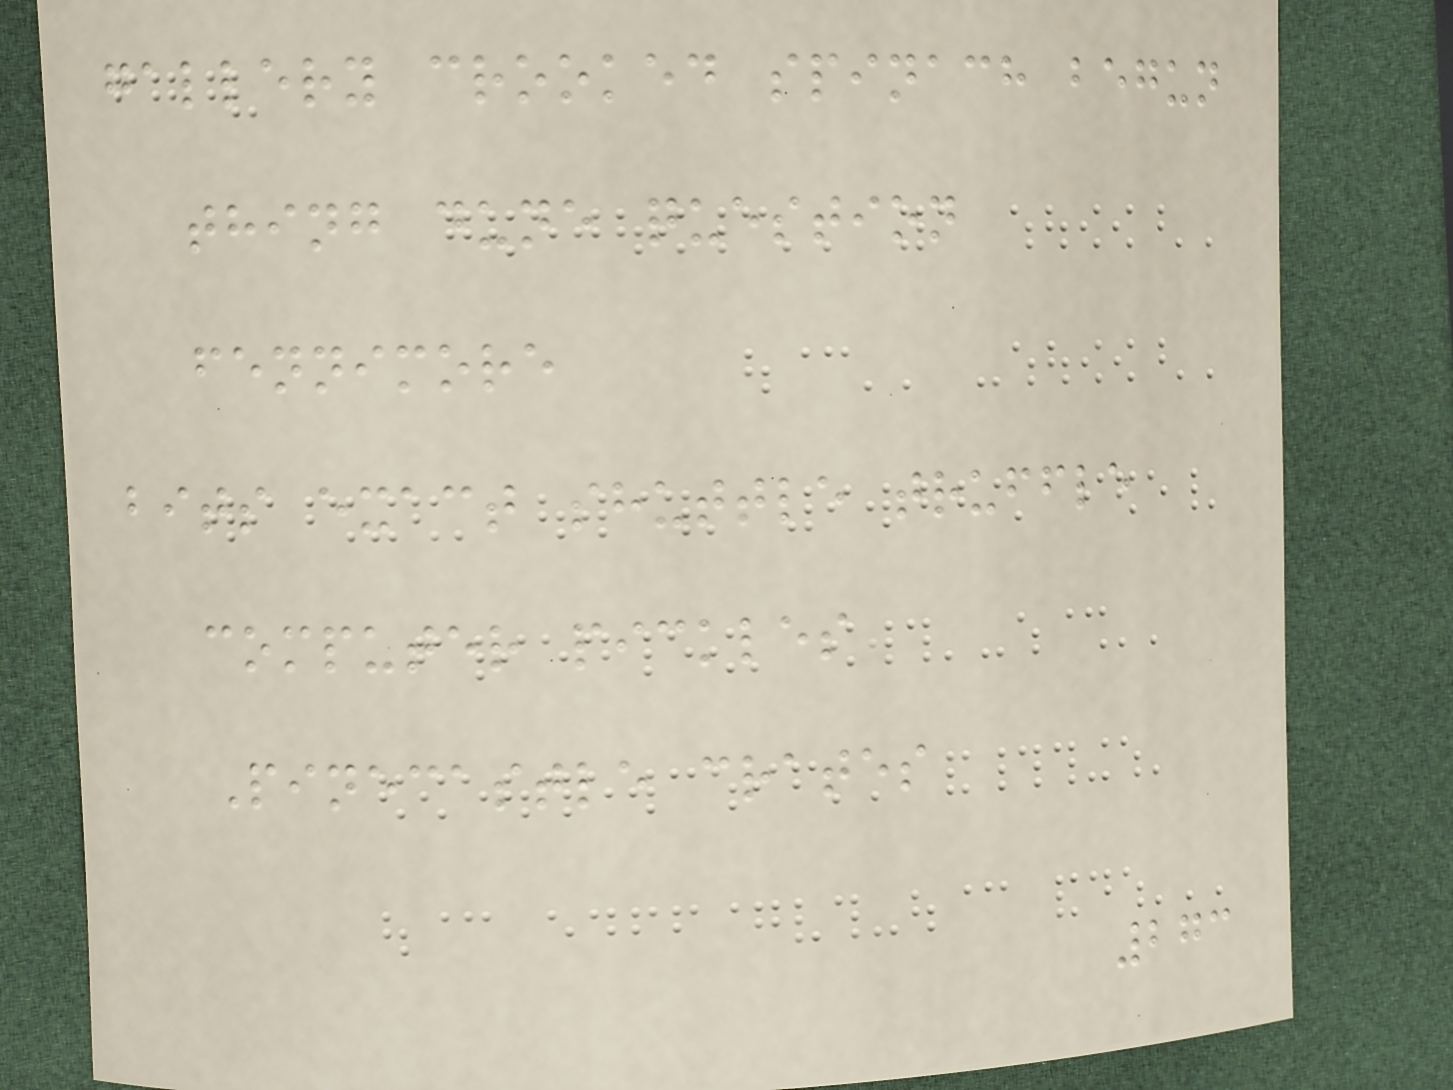gallery crooked spinach begun
thing dune question
fennimore
bits exact shuttle truffle
computer pickles
Pinecastle crates
273
